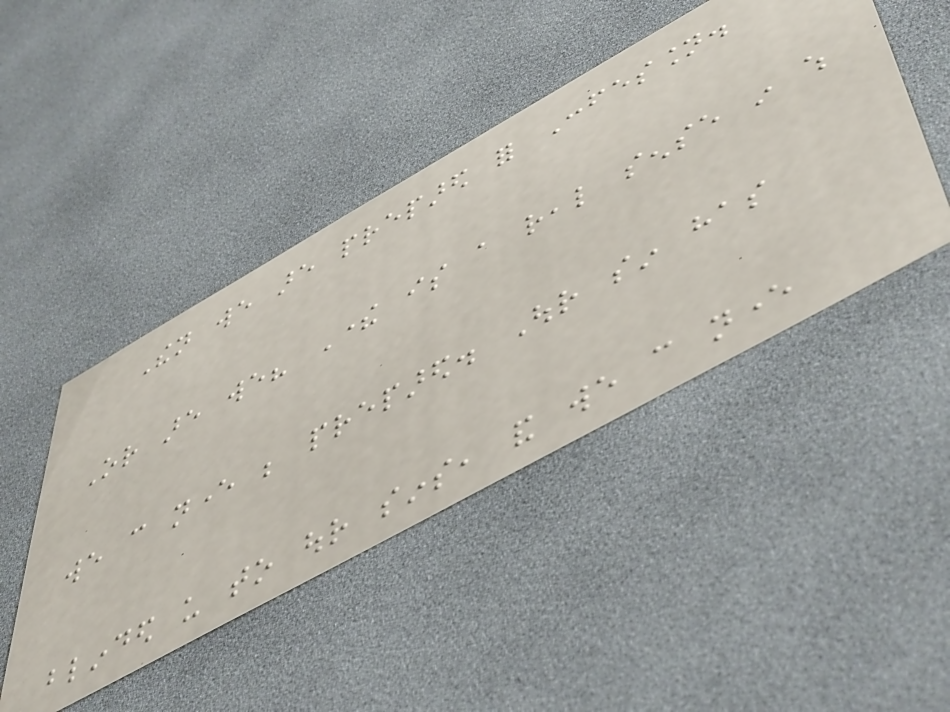Then we are prepared for Confession.
Or are we? There is a real sense in which
we can never be prepared. Our sin has
blinded us to our sins, and we can never
